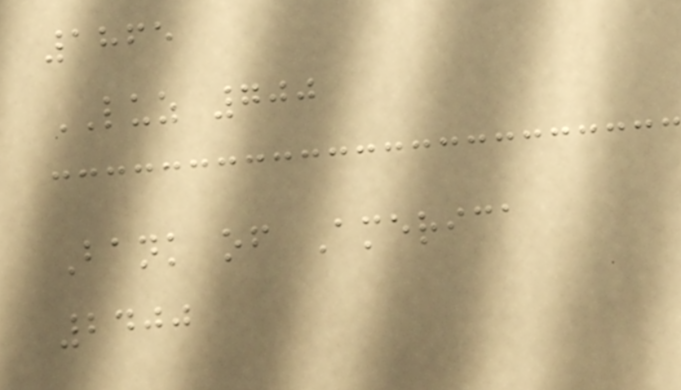1865
LUZ 700
Bank of America
2400
